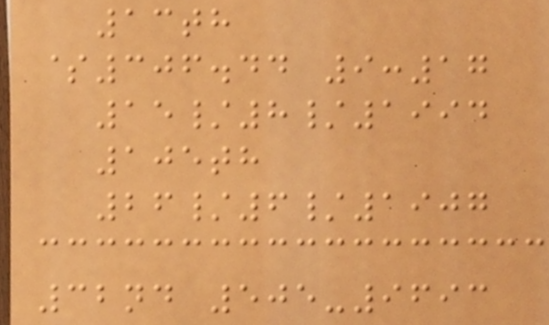13th
$306.44 9:17
15/8/1994
105th
26/6/1907
32nd 505-9693
